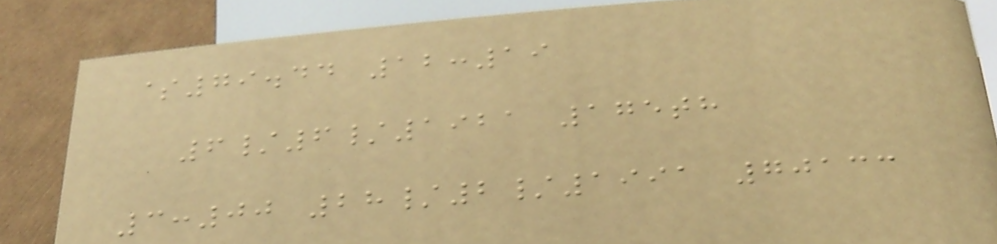$79.44 12:19
6/6/1921 175th
3:00 28/2/1991 70133
